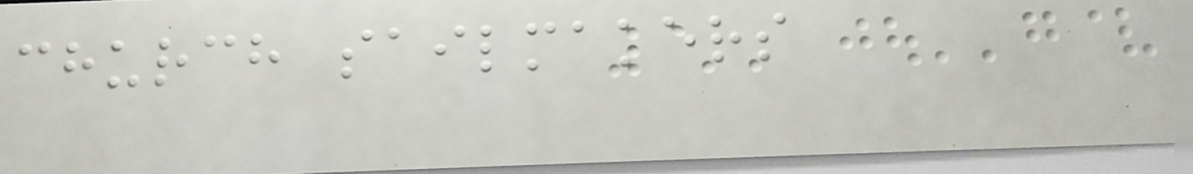church sailmakers
